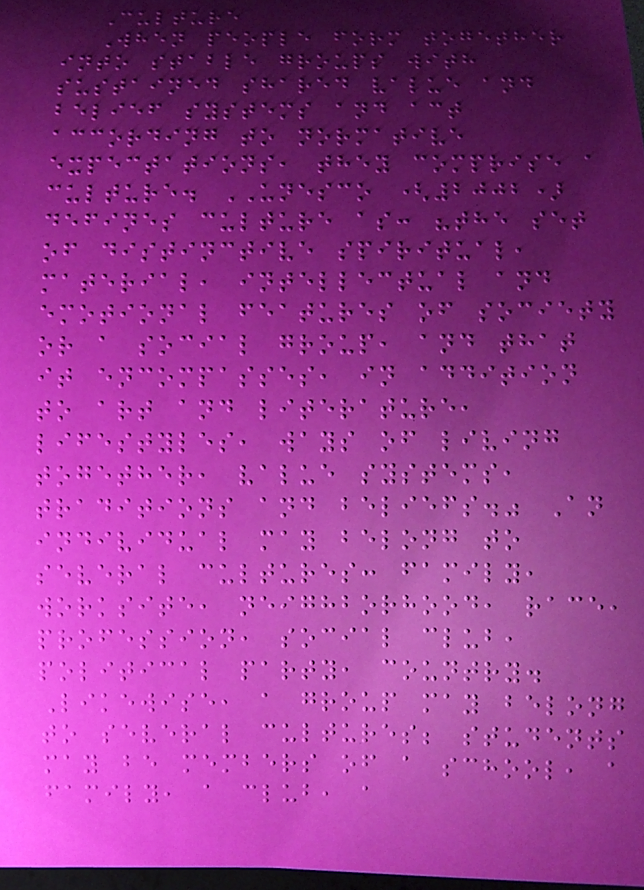Culture
When people form together
into stable groups with
sustained shared value and
belief systems and act
according to normative
expectations, they comprise a
culture. UNESCO (2002)
defines culture as: "the set
of distinctive spiritual,
material, intellectual and
emotional features of society
or a social group, and that
it encompasses, in addition
to art and literature,
lifestyles, ways of living
together, value systems,
traditions and beliefs." An
individual may belong to
several cultures: family,
worksite, neighborhood, race,
profession, social club,
political party, country.
Likewise, a group may belong
to several cultures; students
may be members of a school, a
family, a club, a
